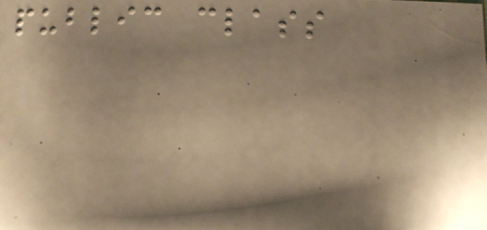public class
